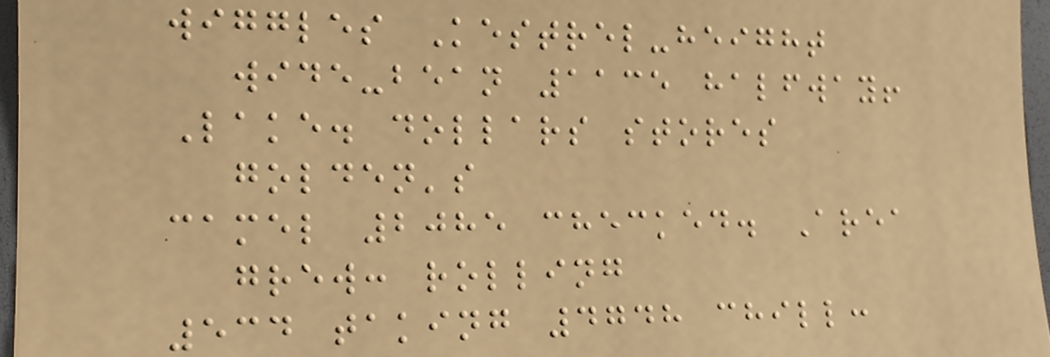wiggles Kestrel-height
wide-bean 1135 halfway!
Lake. dollars stores
golden's
camel 2085 checked. Area
grew: rolling
534 taking 4748 chill:
